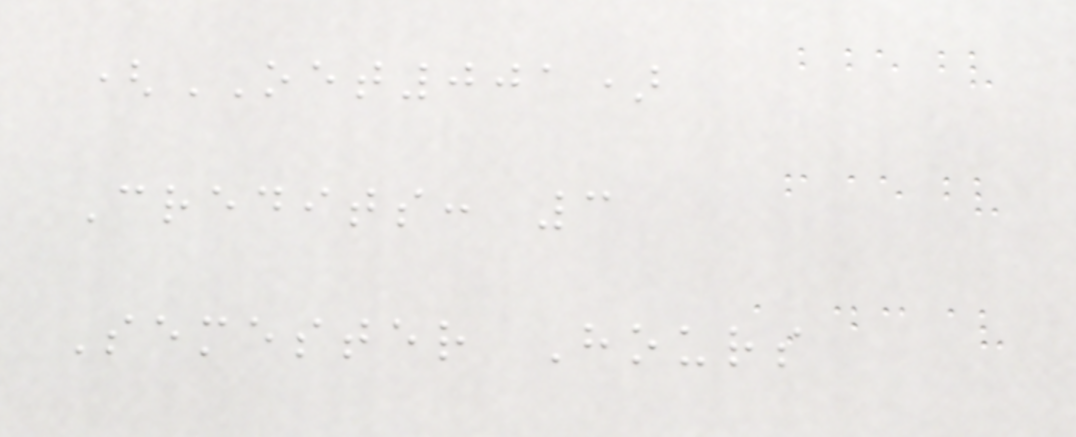(OET001)
Credits: 3
Semester Hours
